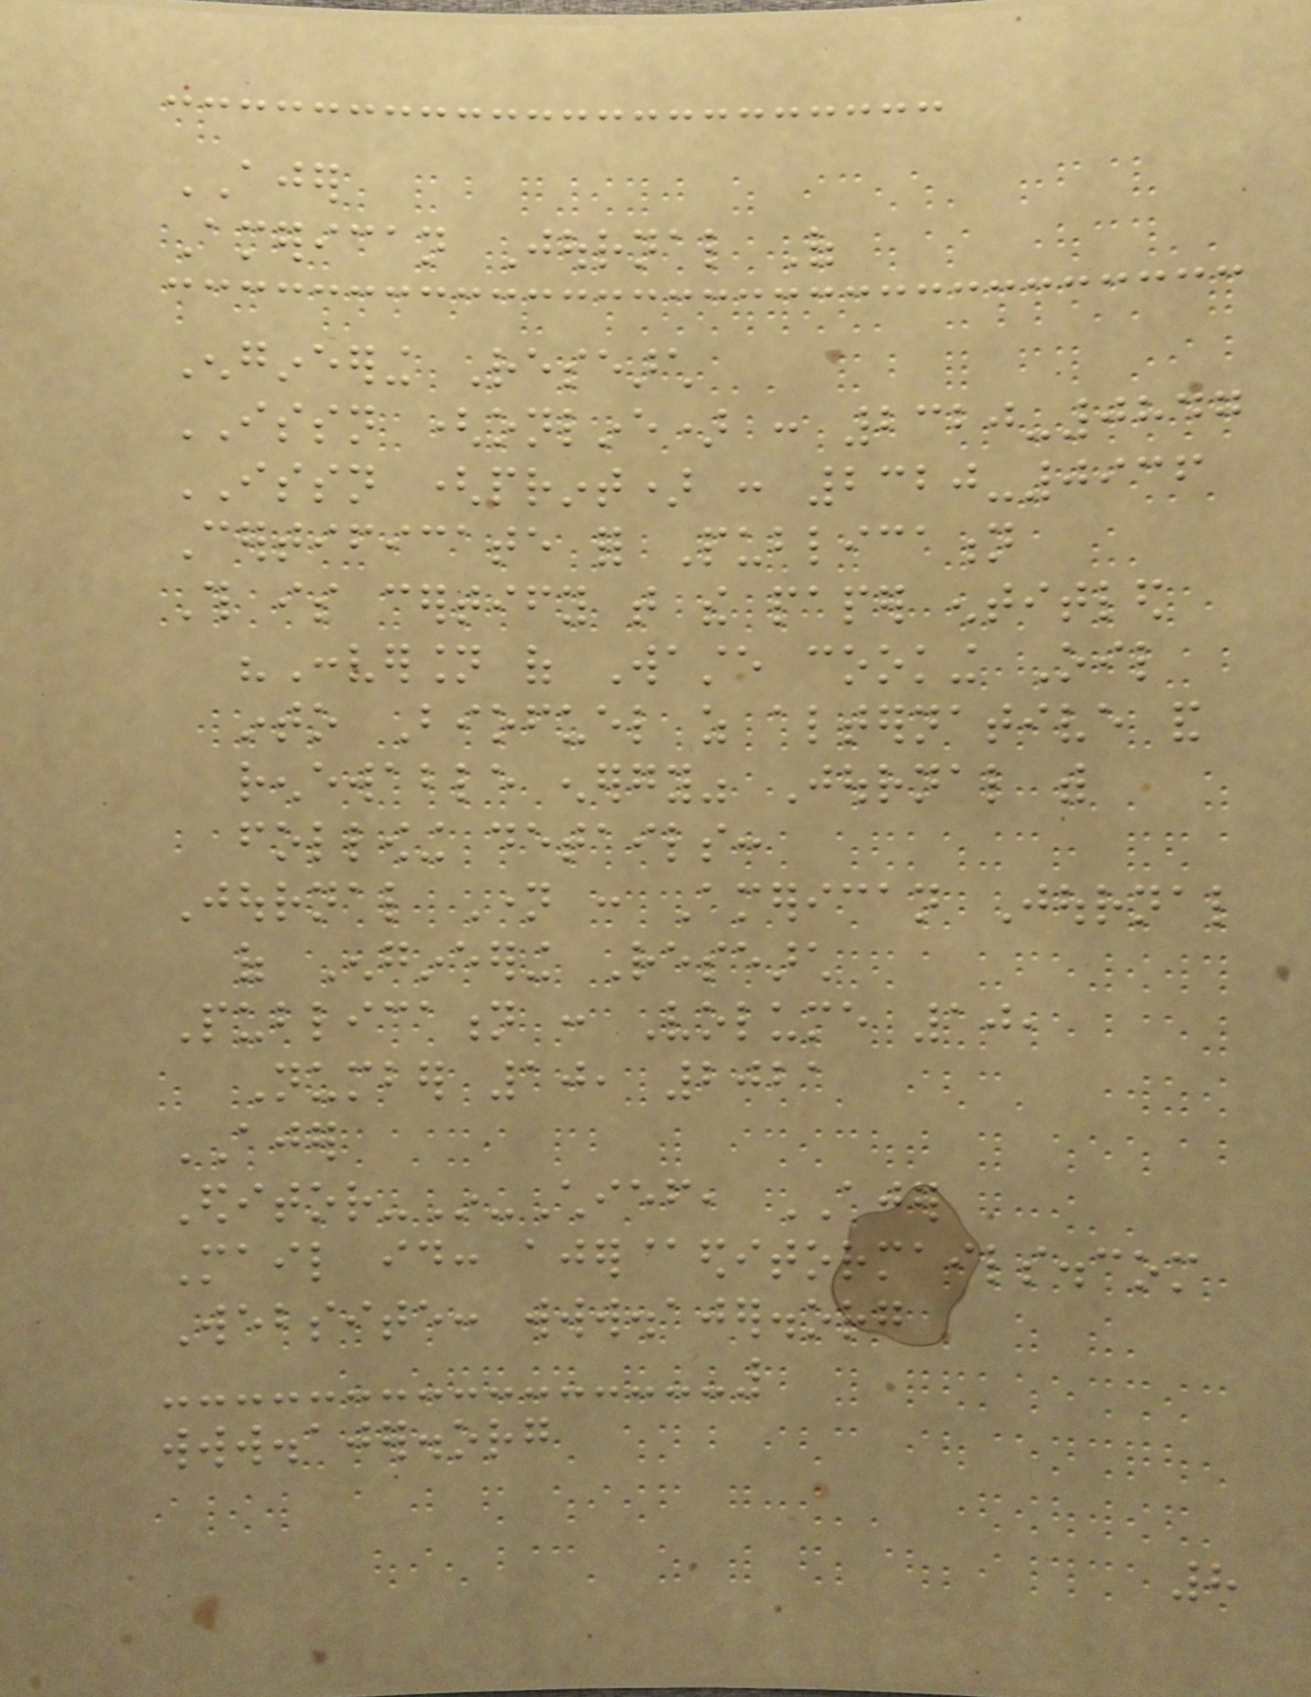AJER
American Journal Of
Engineering Research
ISSN (online) : 2320-0847
ISSN (print) : 2320-0936
Certificate for Publication
This is certify that the paper entitled
"Conversion of Waste cooking Oil
into Biofuel as alternative and
renewable energy" Journal with
following details:
Journal Name : American Journal
of Engineering Research
Publication : Volume 10,
Number 10, 2021
AJER
Editor-In-Chief, AJER
Mail id: ajer@editormails.com
Website: www.ajer.org
www.ajer.org
8
